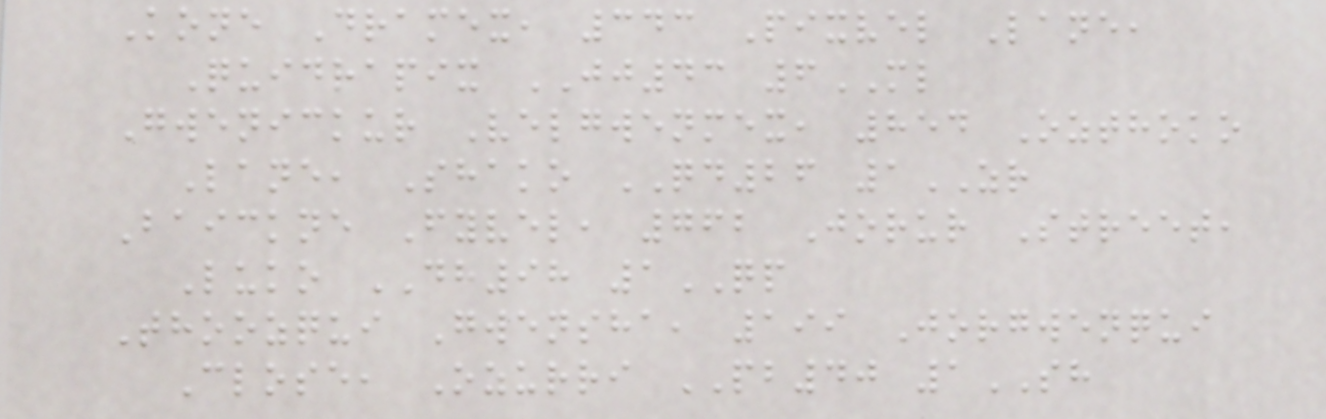Kone Dramex, 343 Pixvel Lane,
Quidrapix JJ43 6ML
Gwenickur Velgwenmex, 854 Ozthoko
Lane, Shako QD26 1ZR
Baickne Fyvel, 762 Jorur Street,
Luko DH98 1QP
Thoozqui Gwensha, 199 Jorgwenqui
Close, Ozurri PB40 1SH
